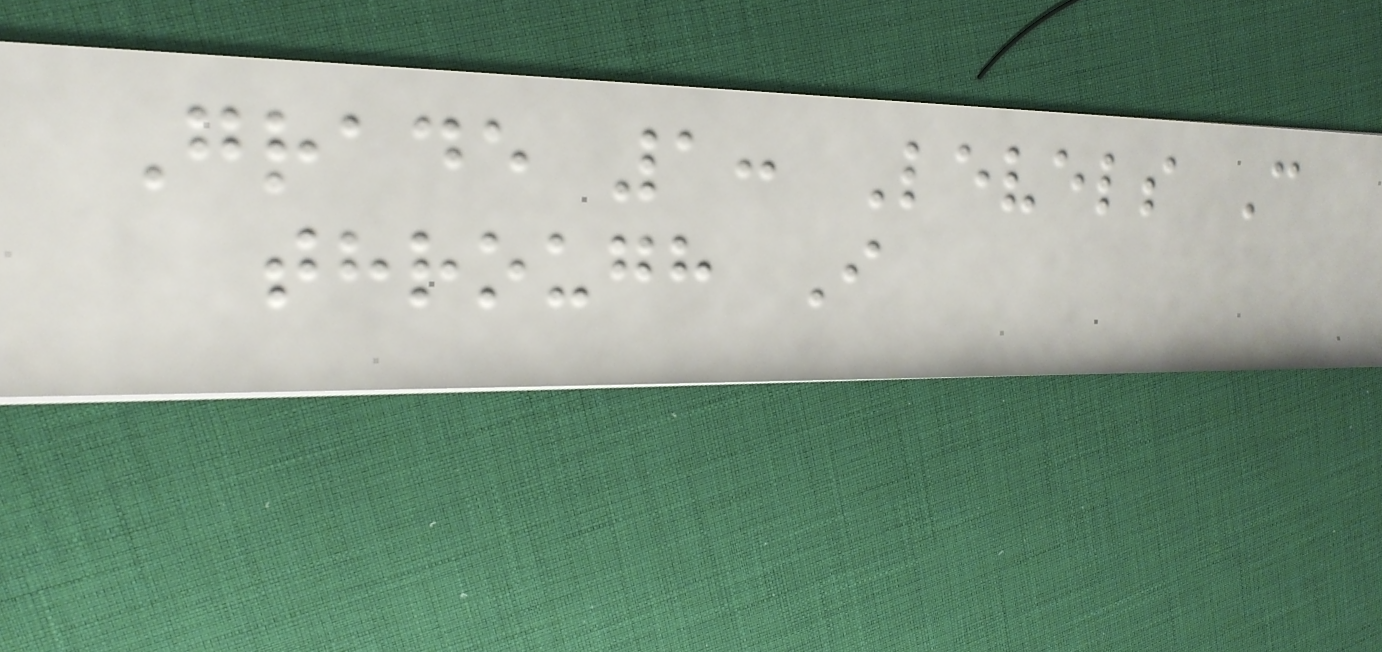Grade 1: Levels C
through I
